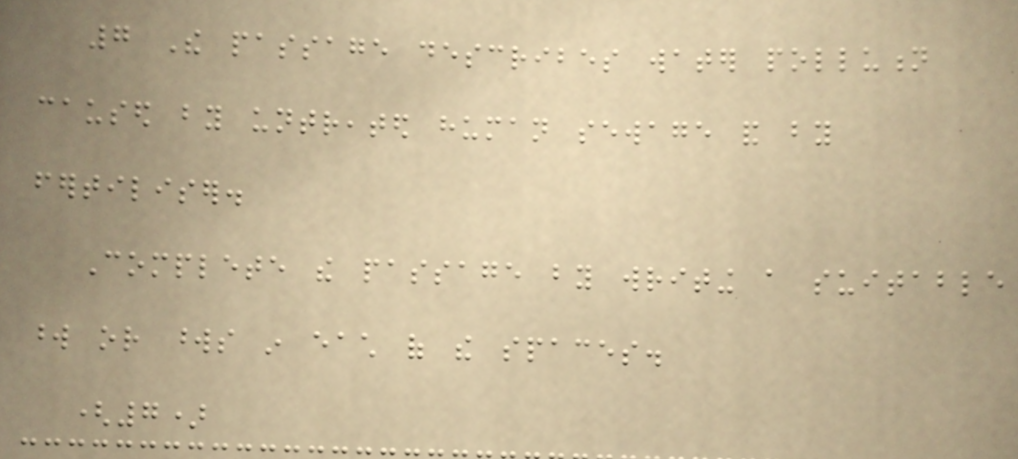7 The passage describes water pollution
caused by untreated human sewage and by
fertiliser.
Complete the passage by writing a suitable
word or words in each of the spaces.
(7)
